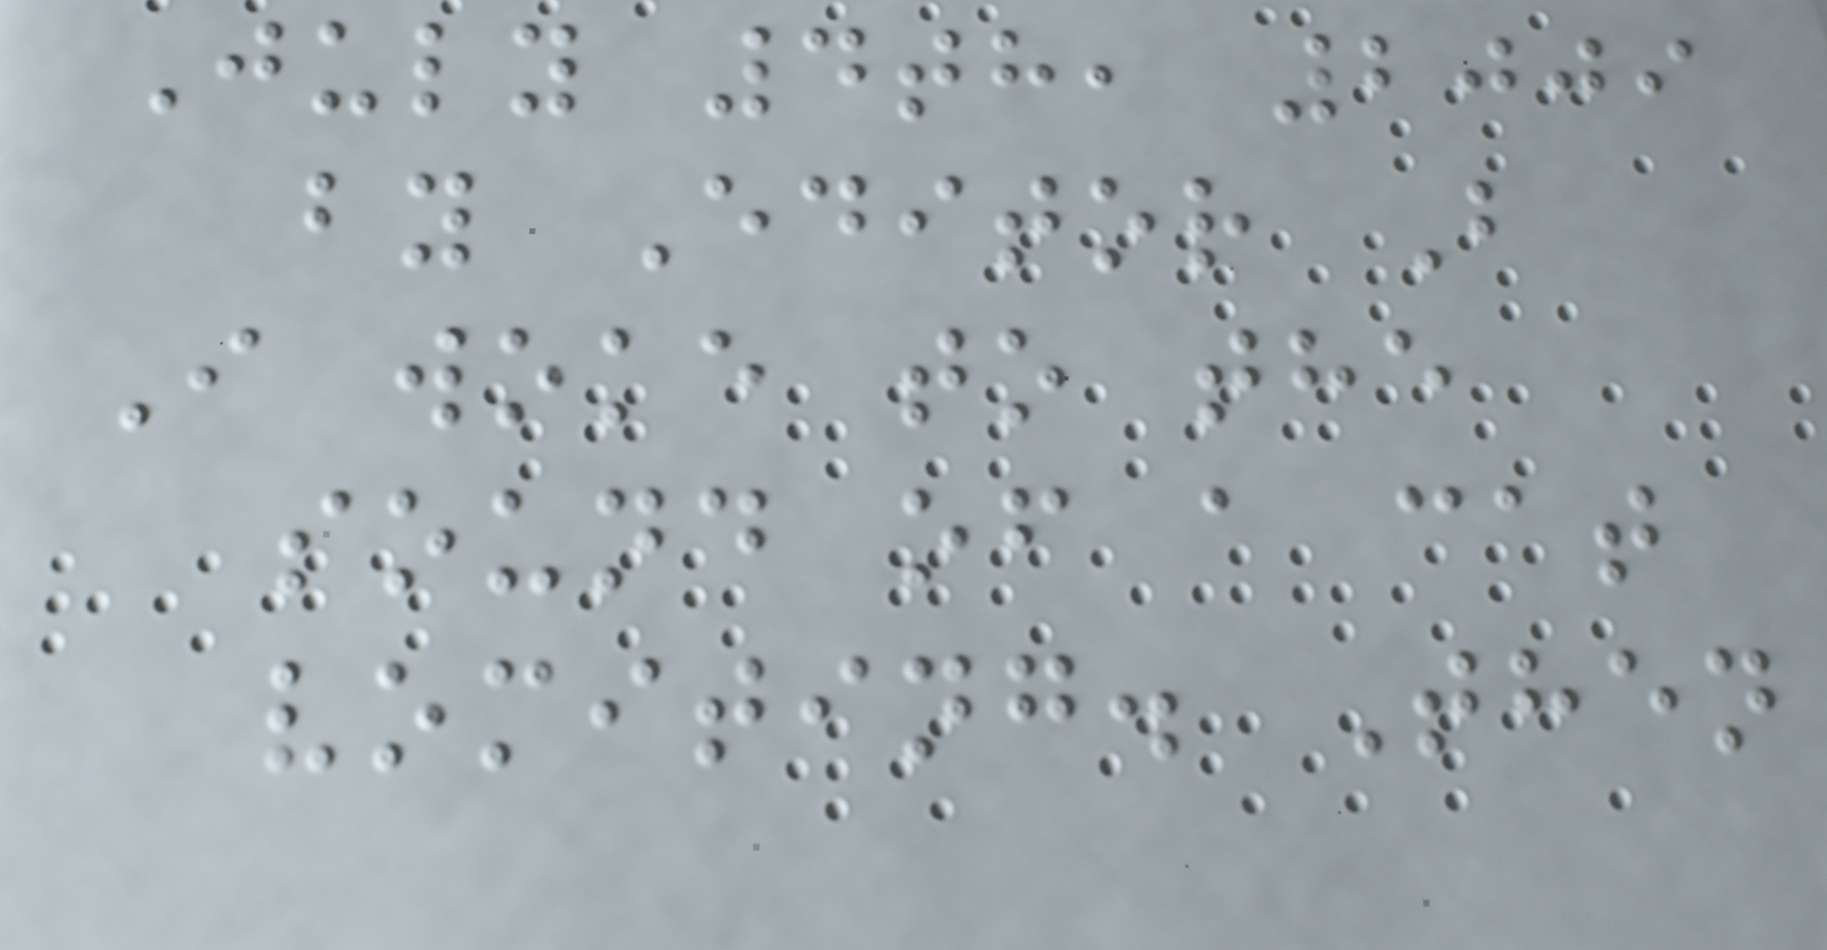July 4th, 2009
by Editor B
I woke to the
sound of a cat
vomiting. Then
